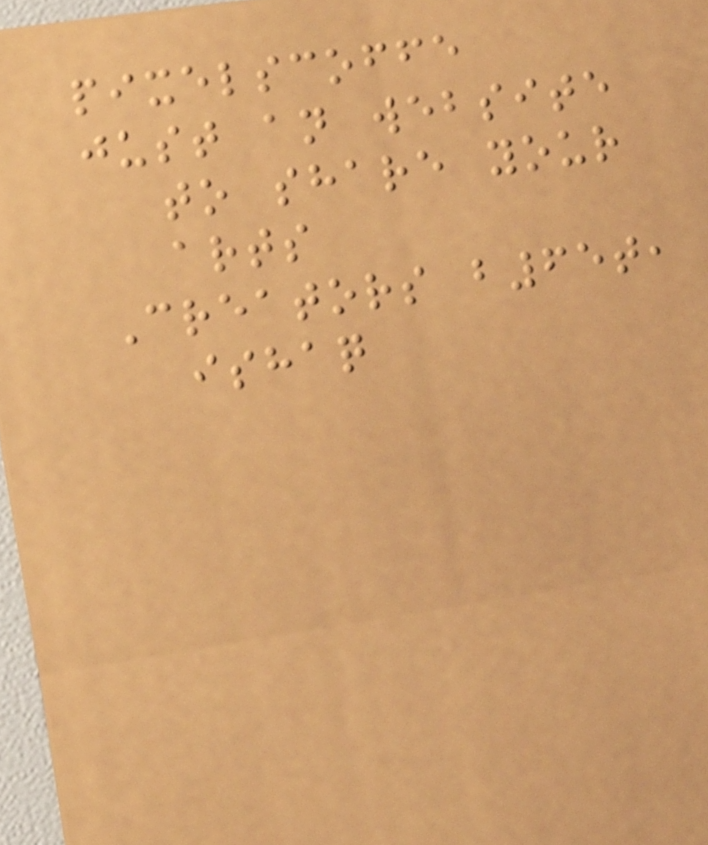pixelscoffe
just an website
to share your
arts
Creators b65t,
ishaq
